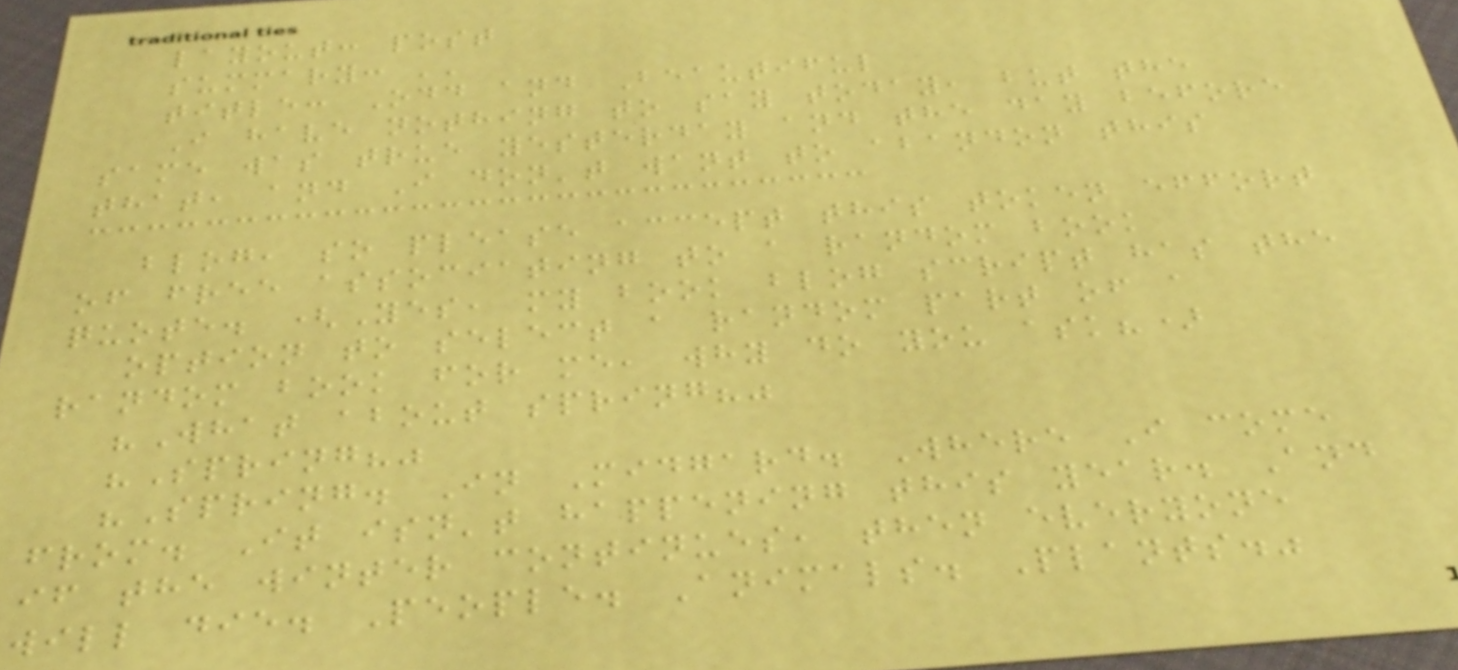layout: post
summary: ''
title: Odd and Beautiful
I have nothing to say today, but the
same was true yesterday and the day before
that, and I don't want to abandon this
blog, so please accept this token effort
of free associating to a random book
quote. (Yes, my book blog script has the
option to select a random part of a
random book for me, why do you ask?)
"What about spring?"
"Spring?"
"Spring. In Midgard. Where I come
from. It isn't happening this year. And
if the winter continues, then everyone
will die. People. Animals. Plants."
